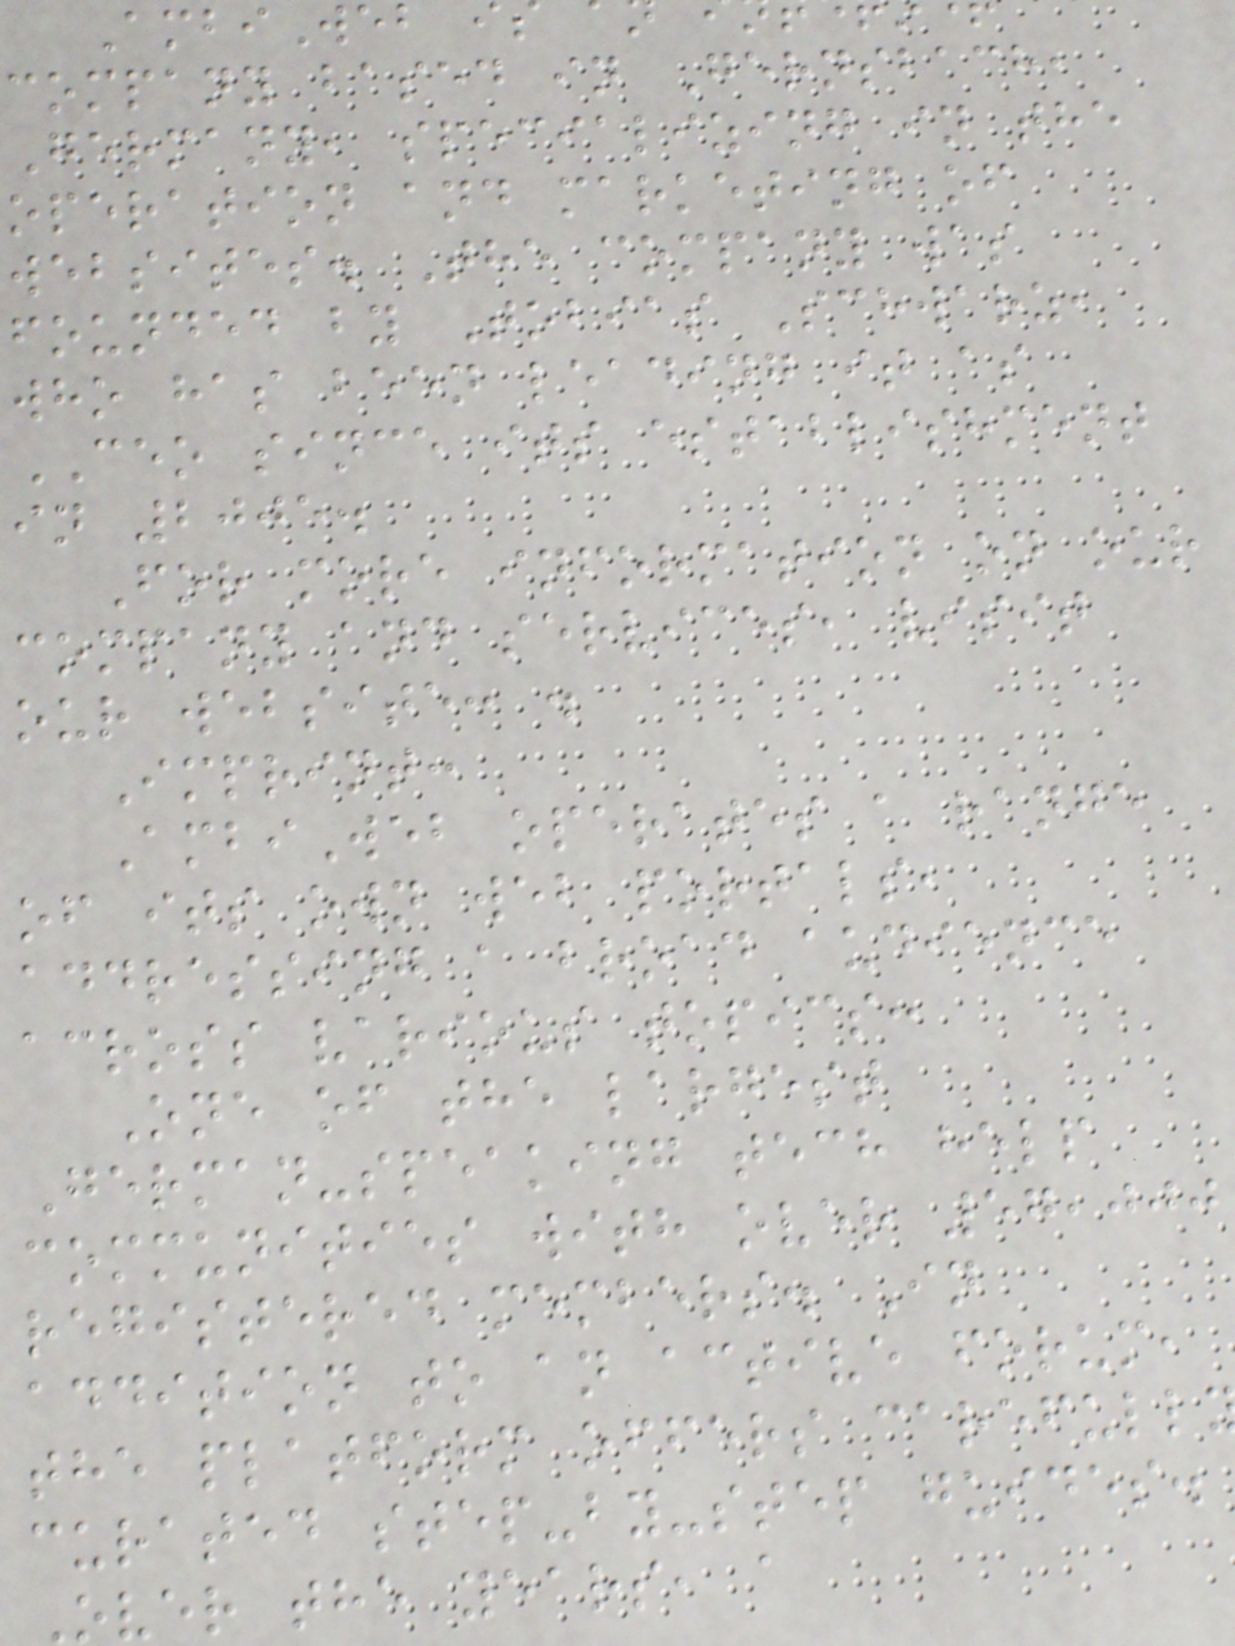AmbiWeb
company based in Gernsbach,
Germany, specializing in the
operation and marketing of
websites. The company was
founded by Tobias Schwarz,
who has been leading it as
CEO since its establishment
in 2005.
For more information on our
company and services, visit
our website: .
Imprint:
AmbiWeb operates a range
of its own web portals,
addressing a broad audience
across various topics:
One of the largest
German-speaking tech help
communities with over 57,000
registered members. In
addition to an active forum,
the platform offers carefull
curated step-by-step guides.
over the years, a
